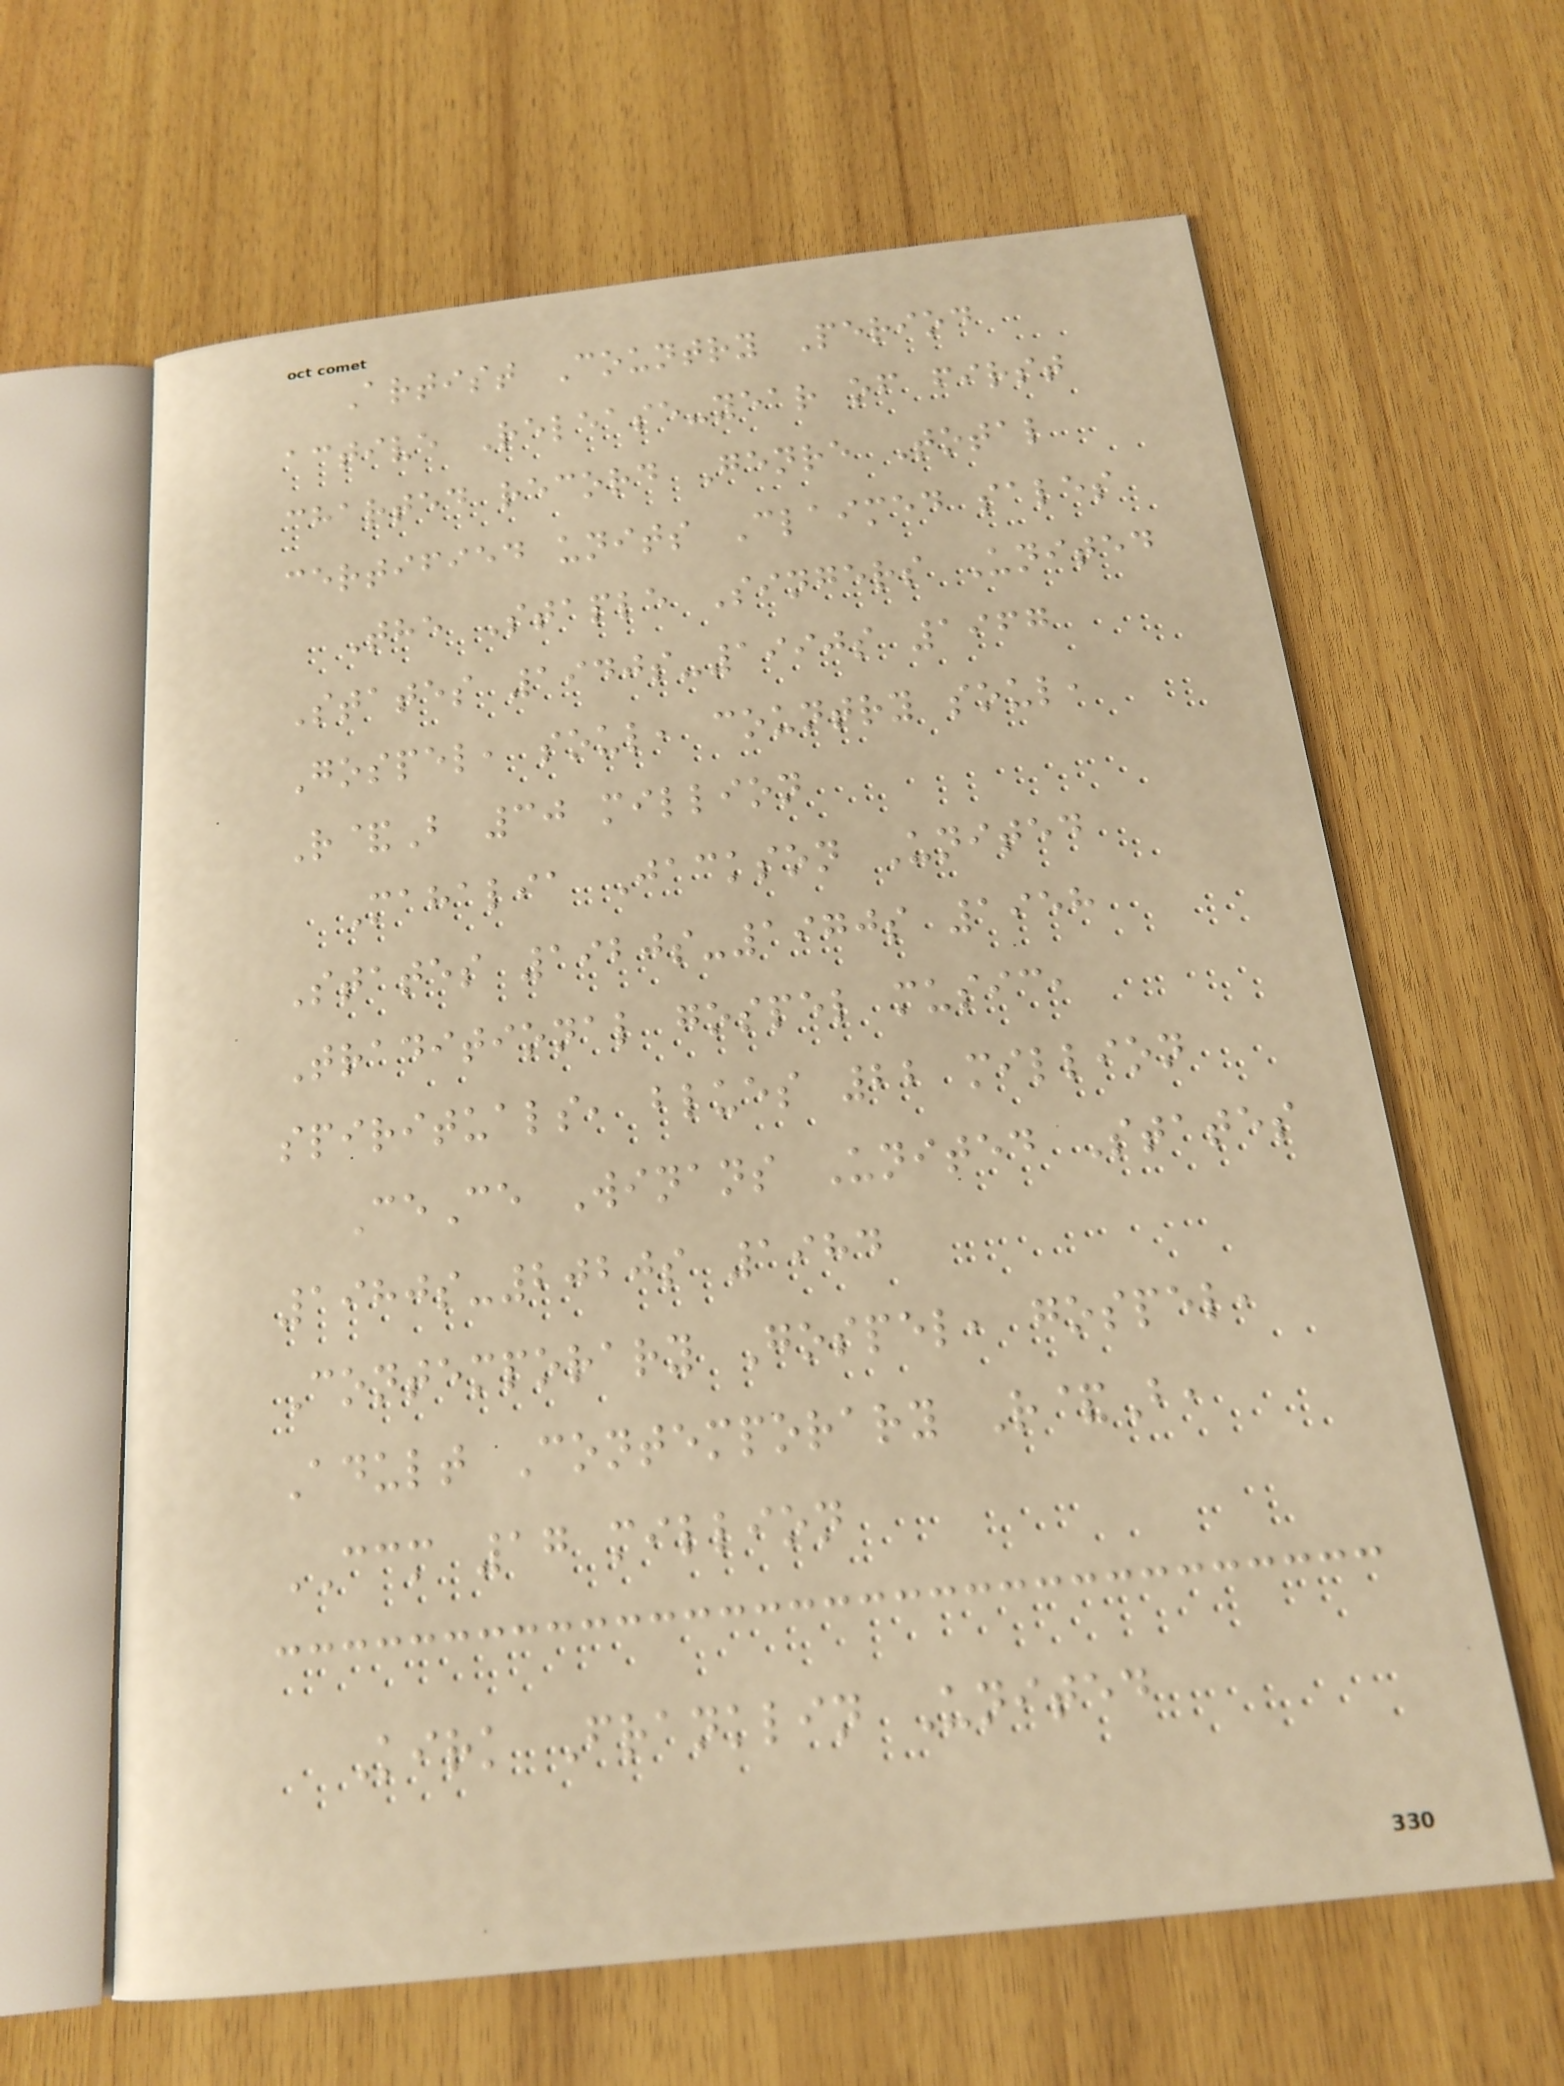Artist Country Period
active Release-year of first
charted record Genre Total
certified units Claimed sales
The Staple Singers United
States 1940s-1990s 1967
Gospel, soul, country soul,
R&B 30 million
Mahalia Jackson United
States 1920s-1970s 1958
Traditional gospel music,
spirituals, blues 22 million
CeCe Winans United States
1980s-2020s 1984
Contemporary Gospel, gospel,
Adult Contemporary R&B,
CCM 17 million
Kirk Franklin United
